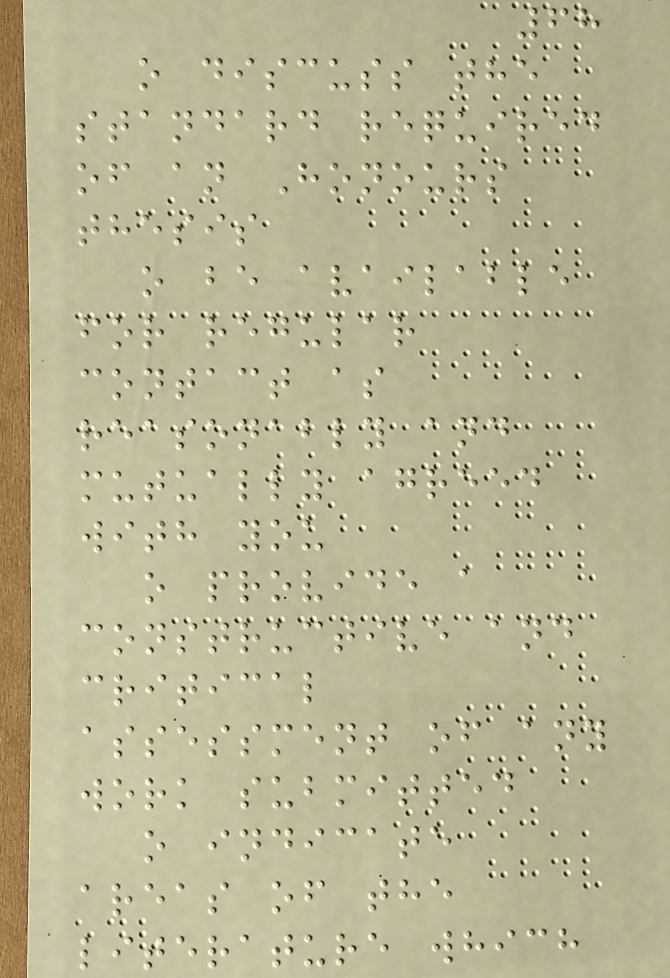68
o discuss the
standard required
of an Honours
thesis
o be available
for regular
contact as
reasonably and
mutually agreed
with you
o provide a
constructive and
critical
assessment of any
work submitted
o indicate
areas of the
literature which
